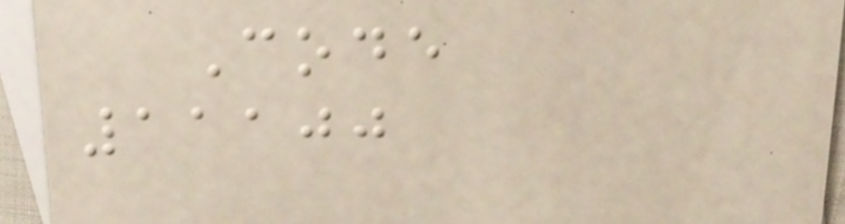Code
11100
